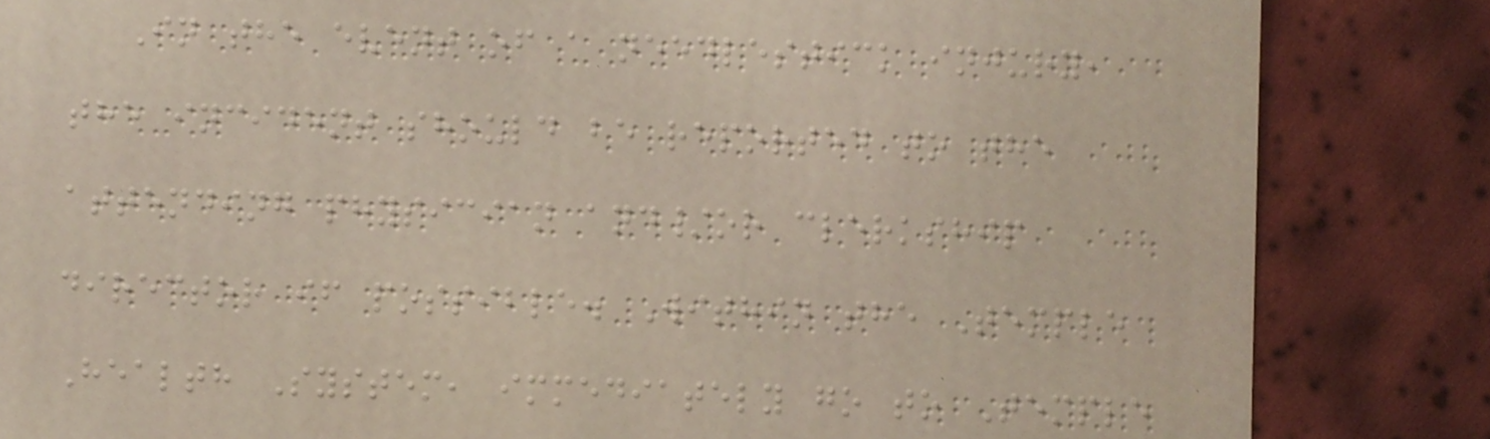In the event of a needlestick injury,
the incident should be reported to the
attending physician and/or clerkship
director if possible. Within the Temple
Health System, immediately go to Temple
